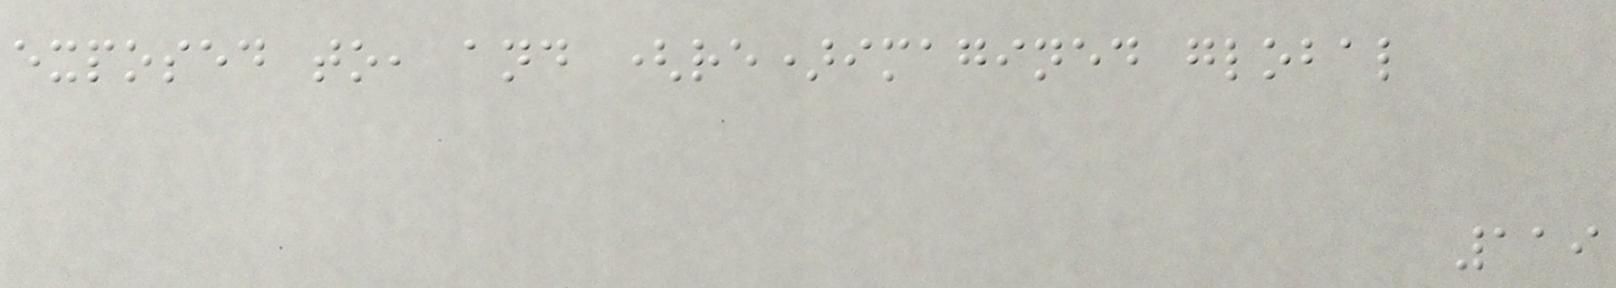exposed to, and (re)imagined global
119
